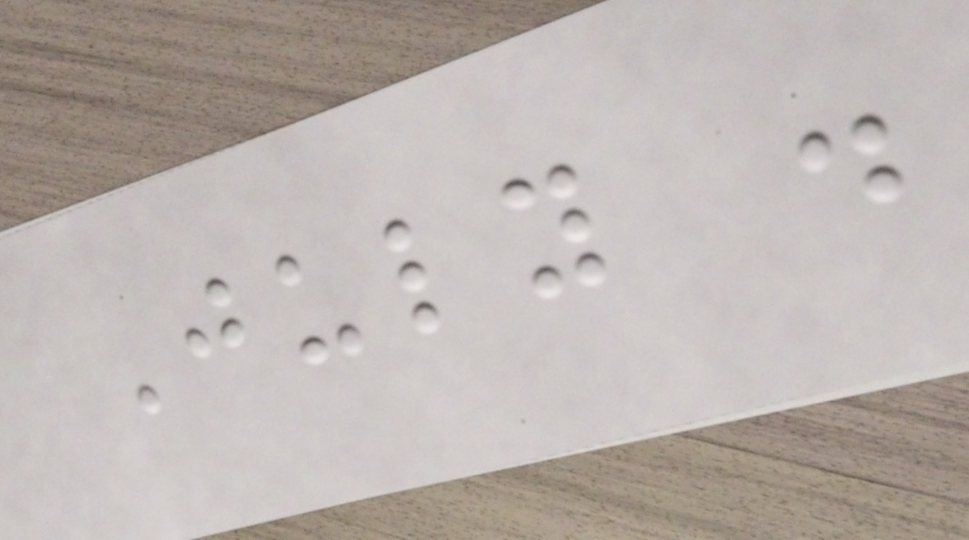July .
